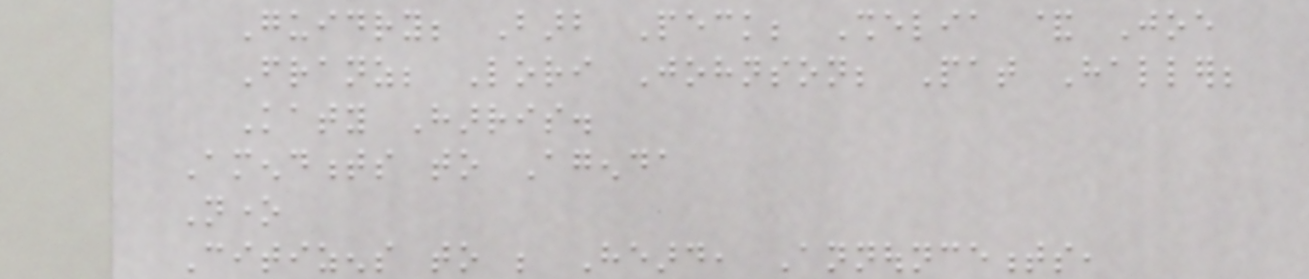Guidry; Barb Peck; Shelia & Joe
Franz; Lori Johnson; Pat Haller;
Katy Harris.
Amendments to Agenda
None
Citizens to be Heard, Announcements,
